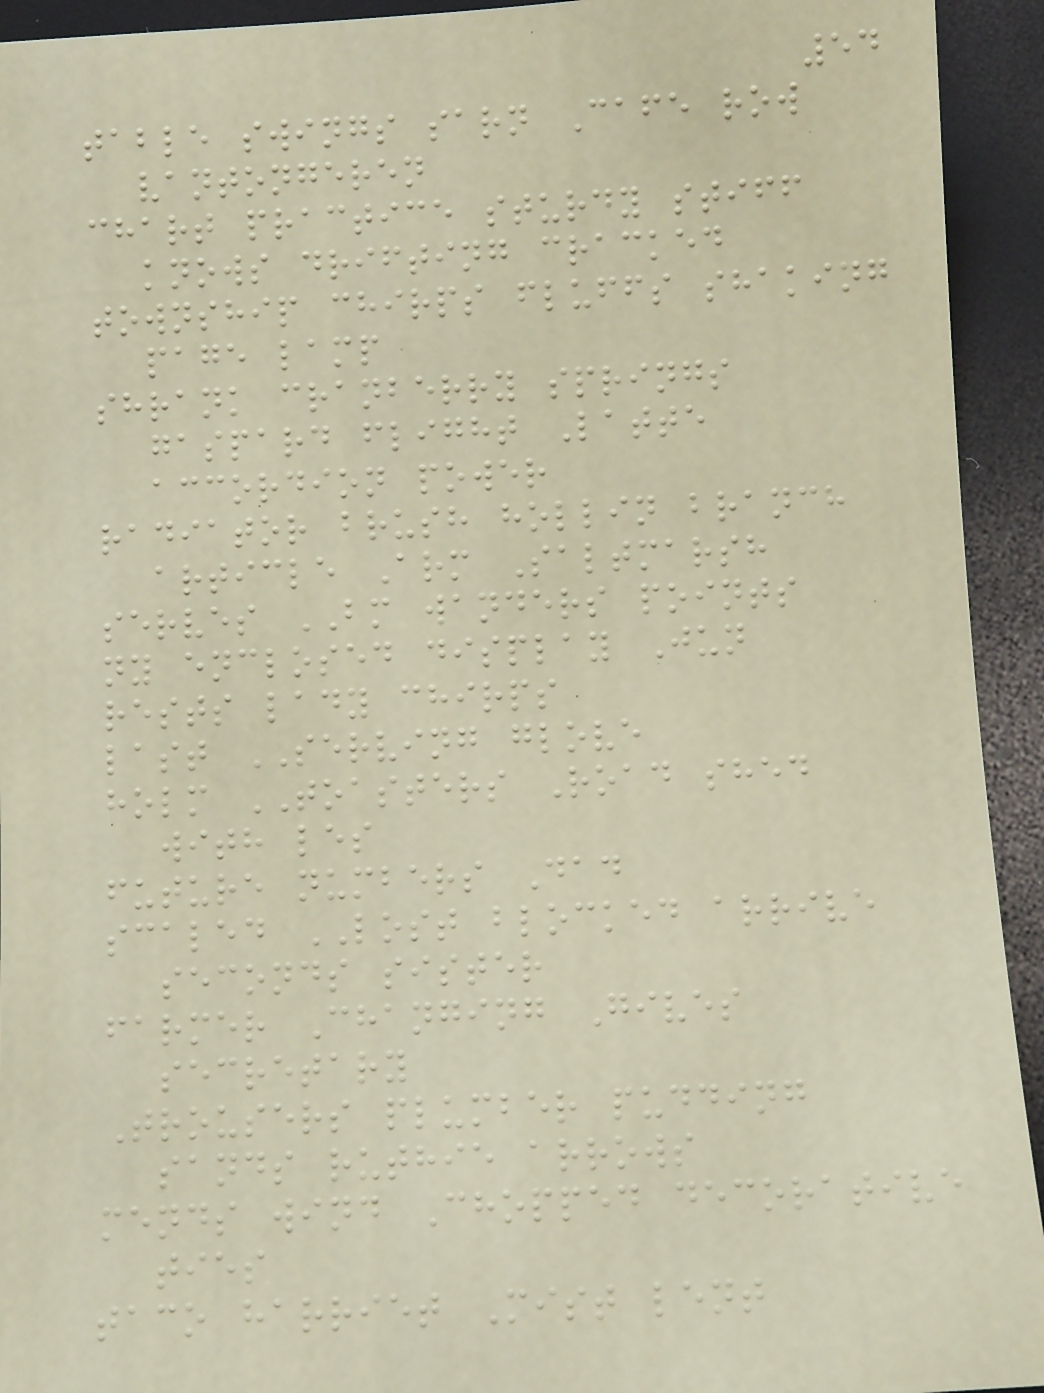54
table swings sarn Cafe row
vantongeren
chart practice sturdy stiff
knows drifting cracked
township chirps fluffs shaking
page lamp
shrank cranberry springs
gaspard flight Latte
accordion power
radiator brush hollin branch
article Arm Saltmarsh
serves BM wanders points
ny enclosed display Jun
rests lady chirps
last SERVING glove
holm TOASTERS Road shed
with les
future numbers Dad
scaled LOST blocked arrive
seconds sister
farmer Changing Gives
secretary
Trousers plumber pudding
sands ruthie arrows
mends wind Chopped decorative
ties
taco harriet Mist lent
